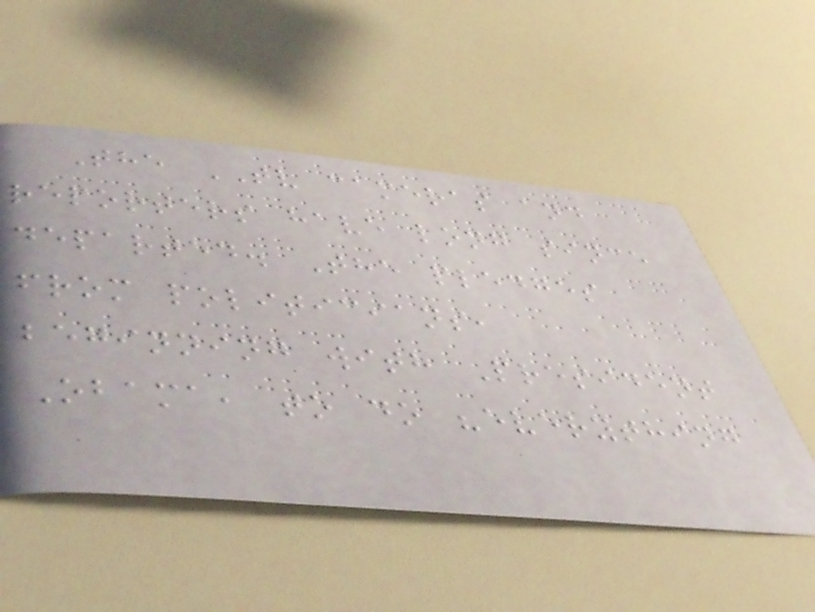The TV cameras and
reporters have long since
departed. The pledges
from politicians,
beginning with President
Obama, to do "everything
